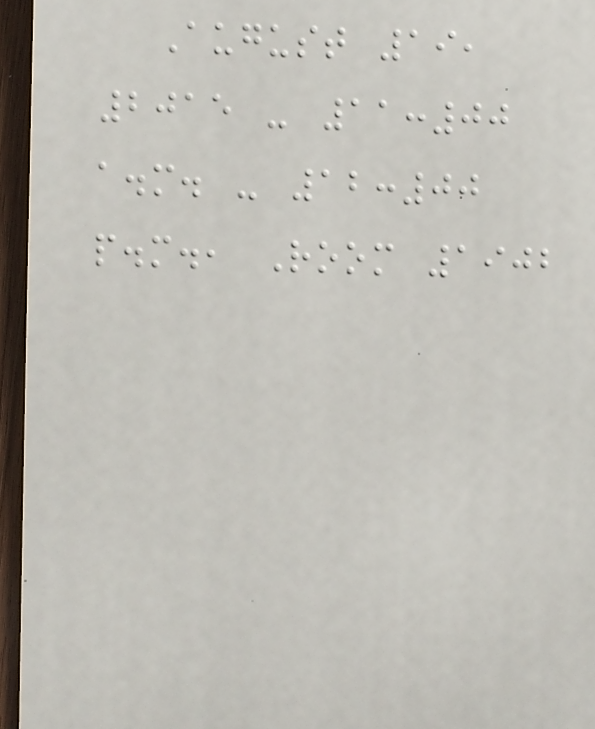August 19,
2015 - 11:00
a.m. - 12:00
p.m., Room 1902
